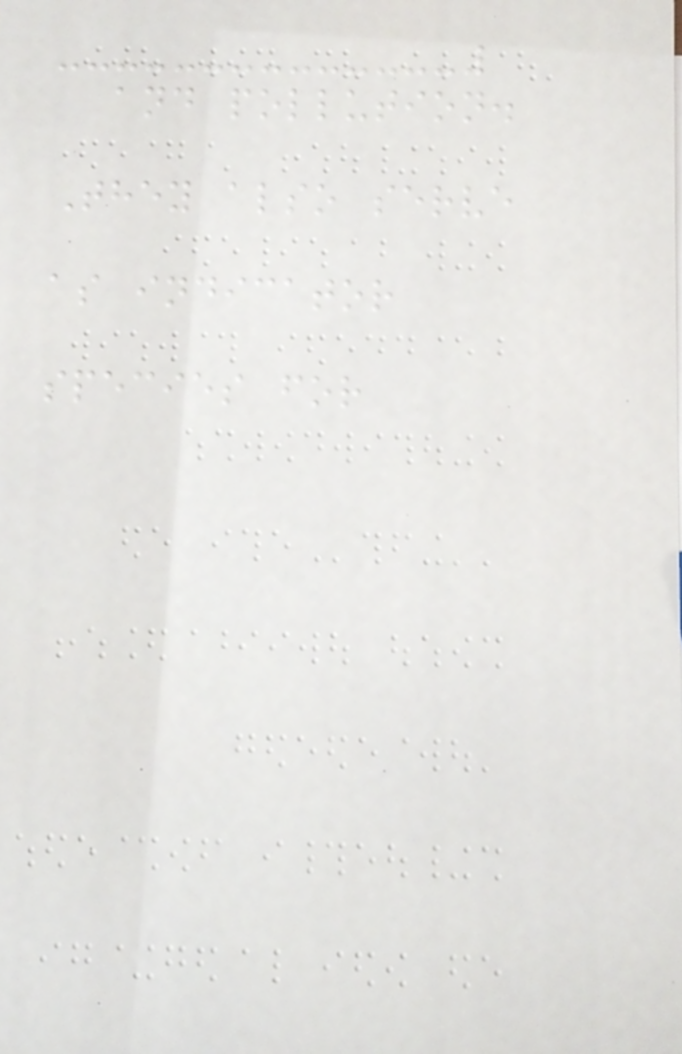and pollution.
They also serve
as indicator
species for
